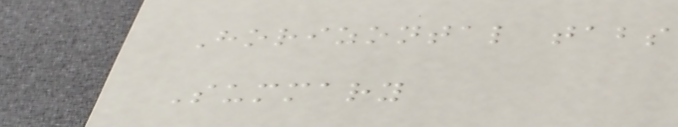Horizontal tabs
Summary
